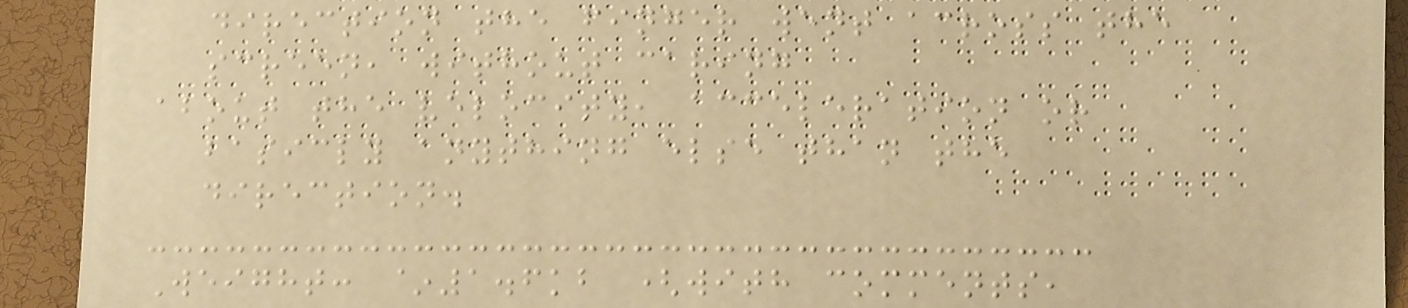direction the finger went across the
screen, without caring
about the velocity, acceleration or
basicly anything else than the
direction.
Weight: ~1.6kb (with comments,
